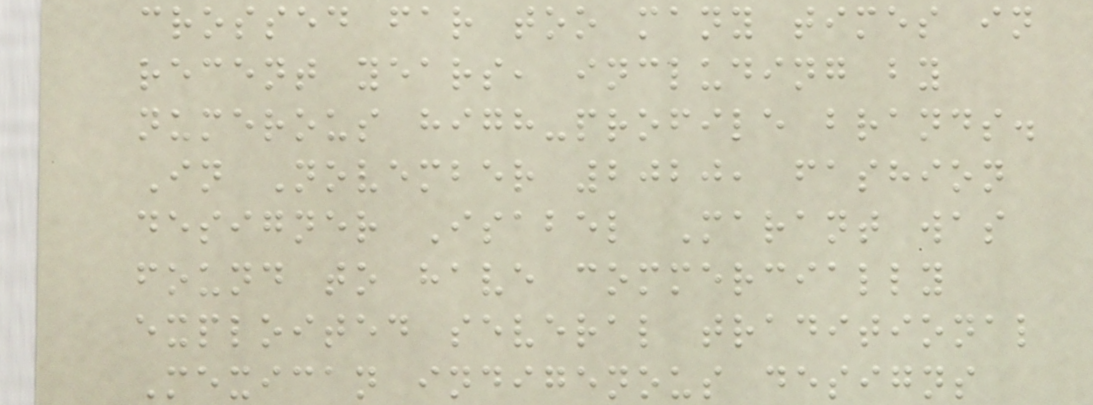crossed far too many times in
recent years, including by
numerous high-profile brands.
In November 2020, fashion
designer Isabel Marant was
found to have commercially
exploited several traditional
Mexican indigenous designs
